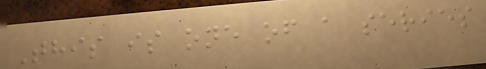This is one of a series
